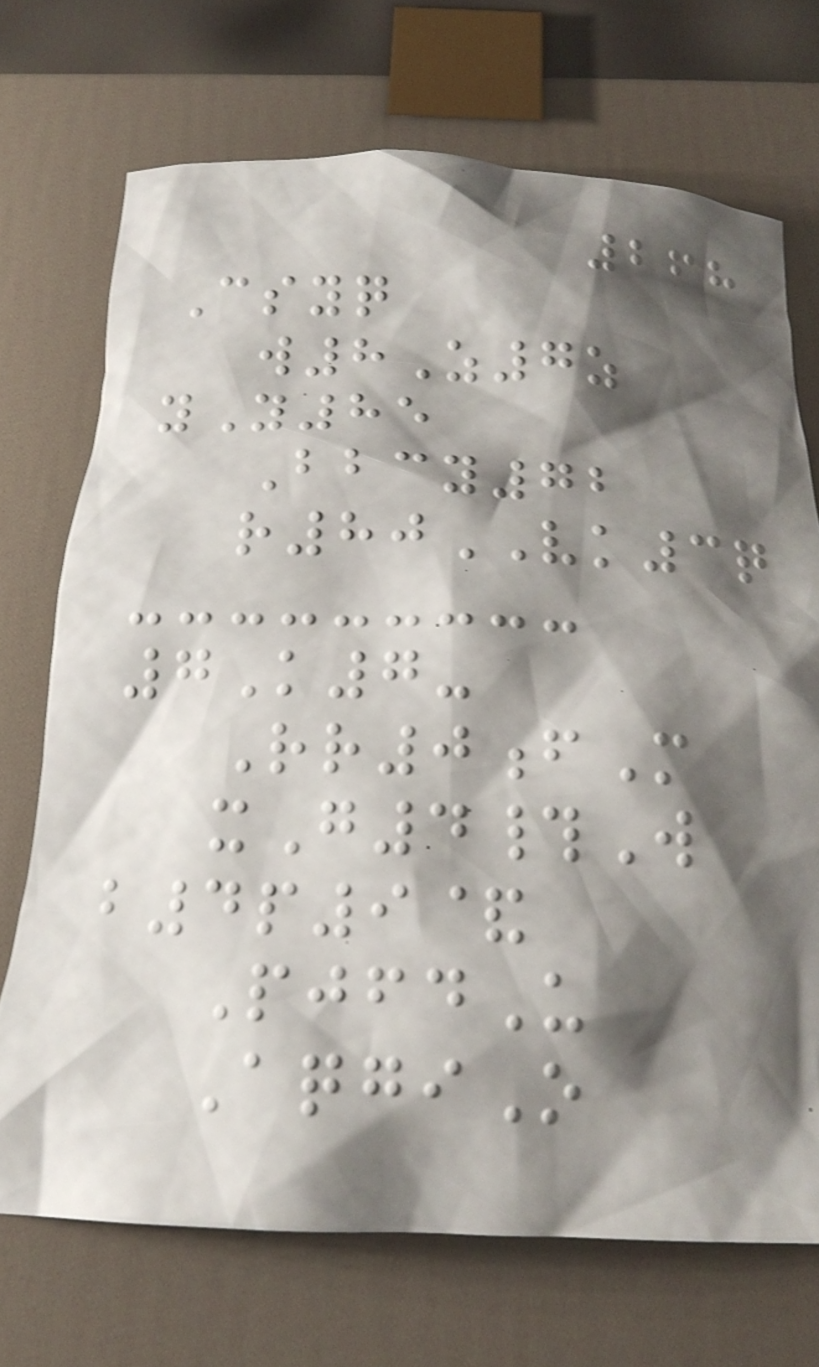268
Csyq
w8Z7z
yY85
Bbcy72
r80VK3q
7K7-
Rr0fM
xG4#W
b4p9&
PjfdU
AqgiO
